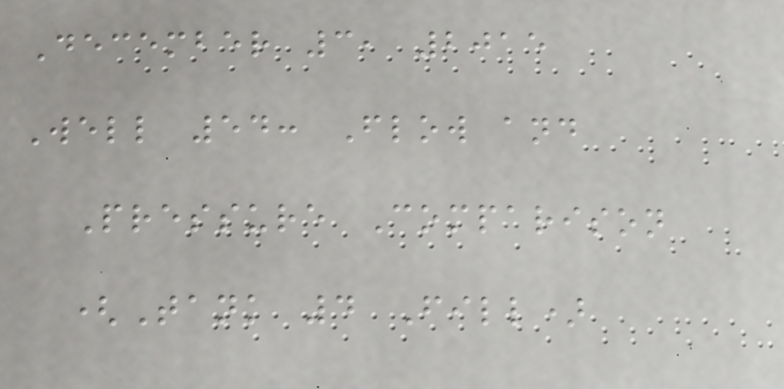December 3, 2015
Well 54: Flow and
Pressure Comparison
(Tank 4 Fill)
